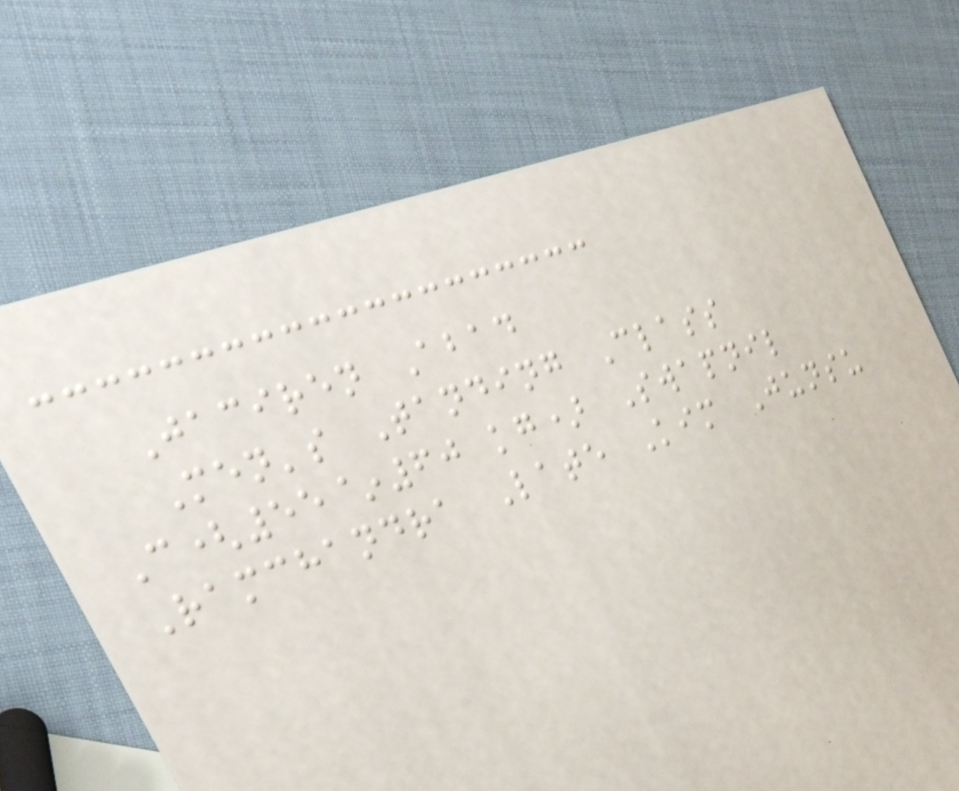Jaciren Abad
Men's Tanding Class
C(55~60 kg) Swapnil
Ramchandra Late Kim Junsu
